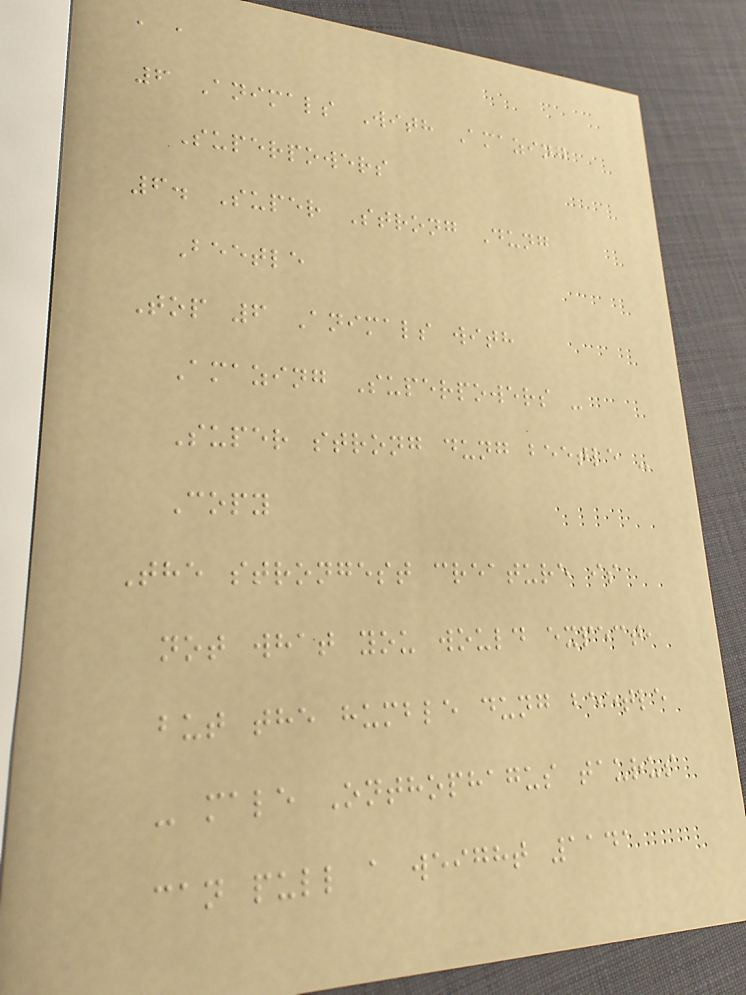, ,
6 Animals With Amazing
Superpowers
6. Super Strong Dung
Beetle
Top 6 Animals with
Amazing Superpowers -
Super strong dung beetle -
Copy
The strongest creature is
not what you would expect,
but the humble dung beetle
- male Onthophagus taurus
can pull a weight 1141
